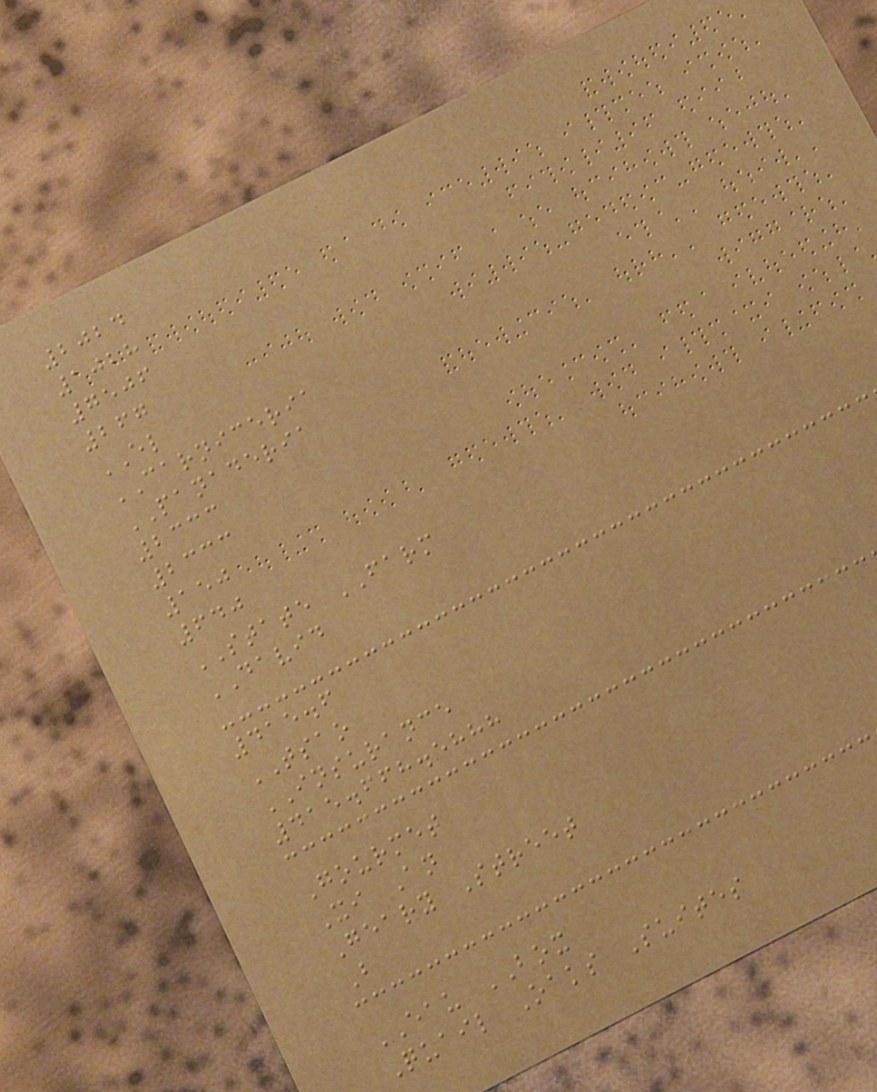2024
1028
7506
267
EL
CARNICERIA
PANADERIA
2333
2333
150
640
STATE FARM
DAVID
415.6
TSAO
INSURANCE
415.668.5888
Gourmet
Xi An
Geary Street
B
EAU BOX
Quail Oaks Suites
